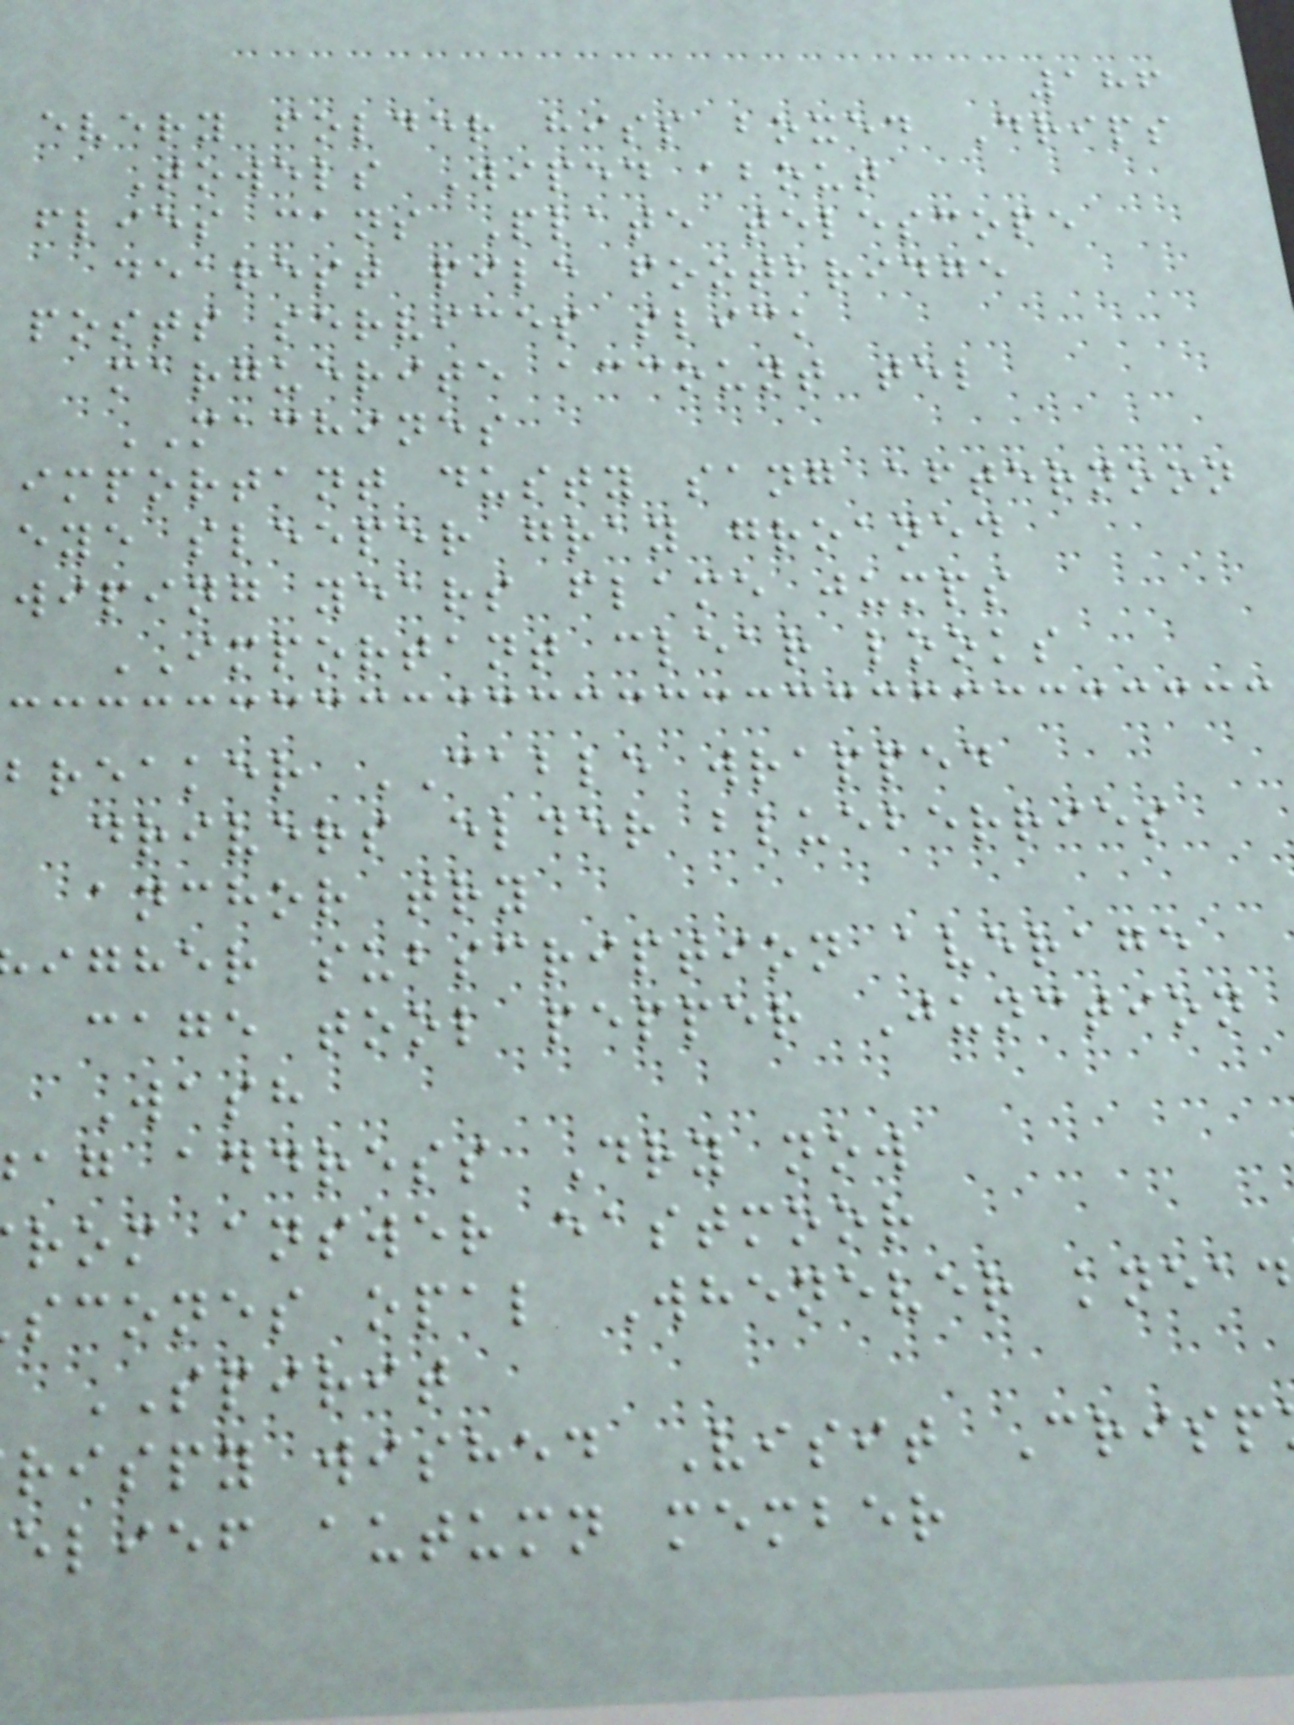186
every folder hiss boxed Drips
Towels Wiped about
flies cans Plate telescope
dearest pile footbridge
posts services slick
marguerite account tel
MACHINES
important dusty sang afternoon
eye sleeper gray groaned
wiping years flame jumps
IMPORTANT clear looks
breaker CABLE wrapped
drivers elder blueberries
anchor try
igher subscription average
cage tool pepper Junction
Wash
ag address Dry now
rom answer eastmoor
scones opal Whenever knead
SPIRIT
rispy wished Visit Crisp
elief autumn member
